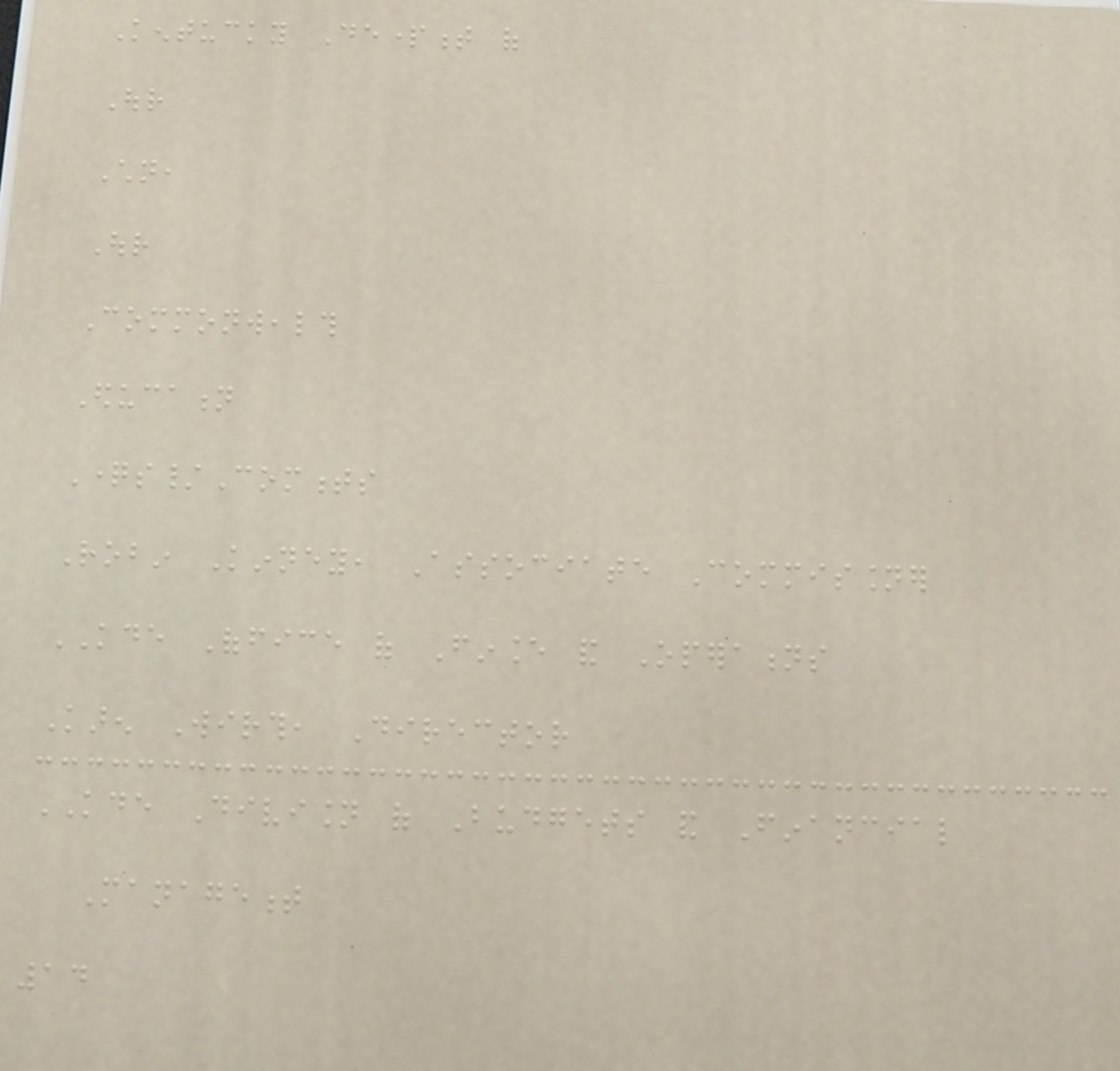Kentucky Department of
Our
Children,
Our
Commonwealth
Education
Questions/Comments
Robin Kinney, Associate Commissioner
KDE Office of Finance and Operations
Karen Wirth, Director
KDE Division of Budgets and Financial
Management
14
